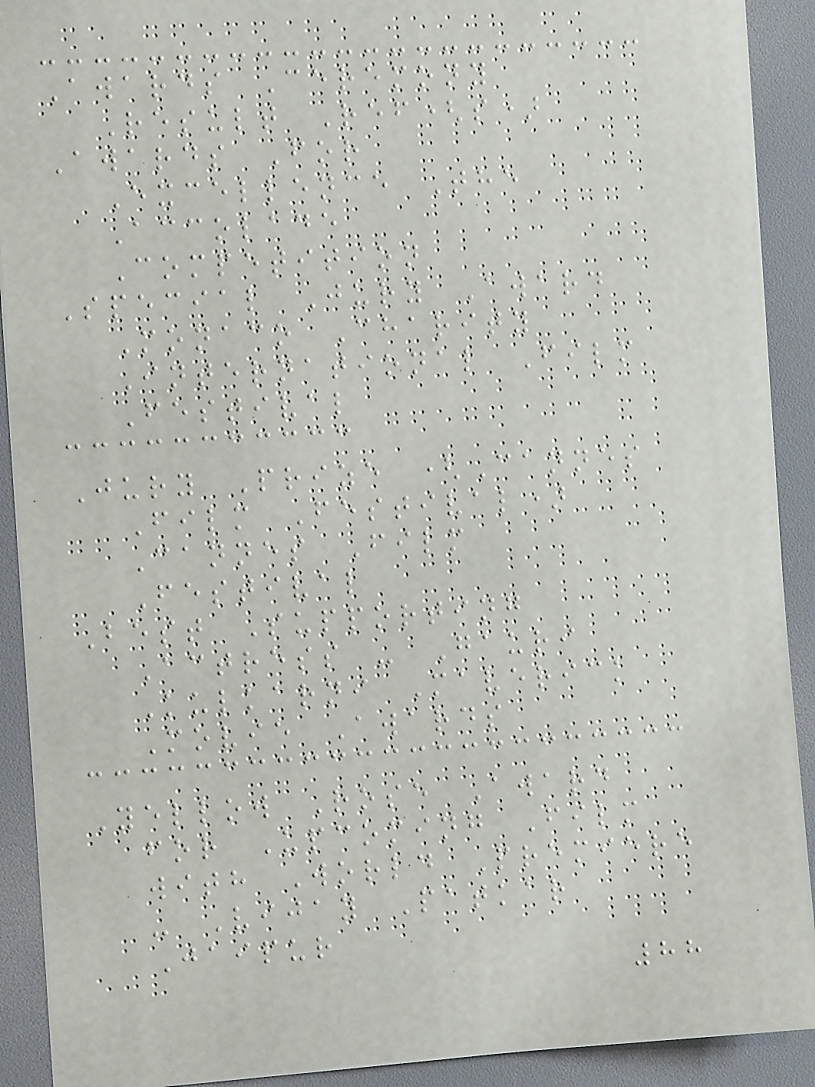Awards Ceremony
Result Ref(s)
Awards For
Excellence The
Accolade
Competition
Special Jury Award
Monaco Charity
International Film
Festival
Jury Prize (Cannes
Film Festival)
Cannes Film
Festival
Best Supporting
Actress - Gauri
Kulkarni Maverick
Movie Awards
Yellow Rose Award
for Upcoming Film
with World Premiere
- Vijay Patkar
Jaipur
88
